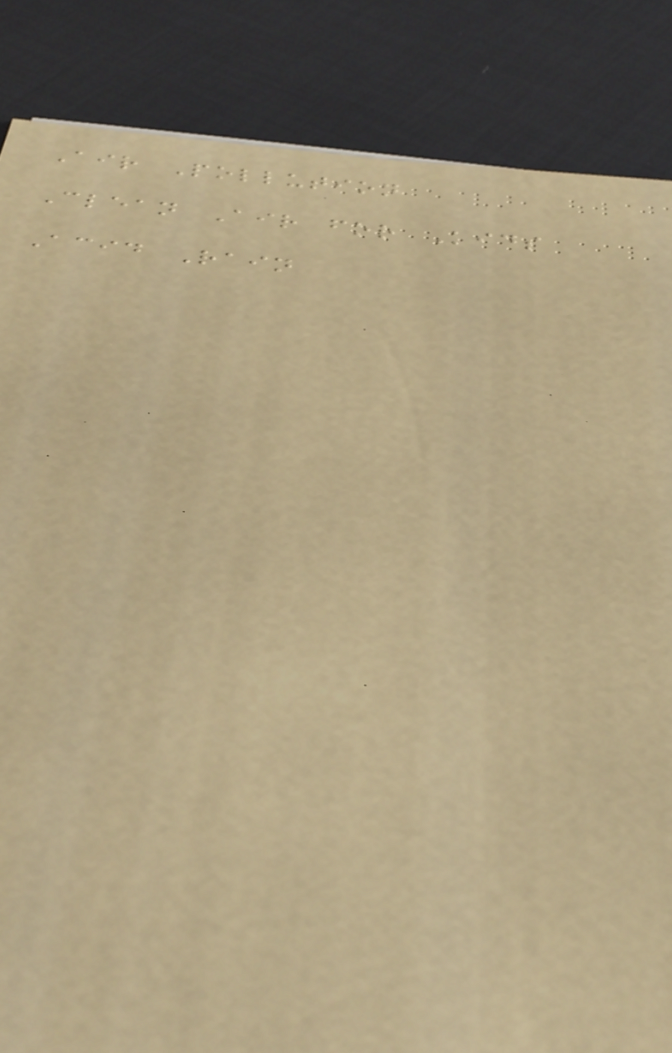Air Pollution
Clean Air for Kids
Acid Rain
